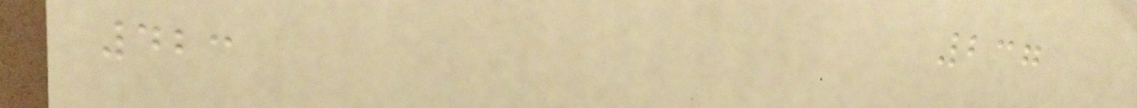237
423
